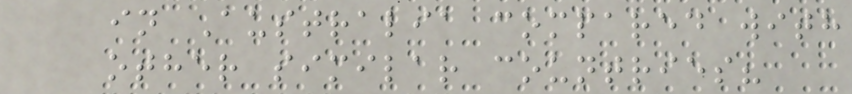in Australia compared with
other similar countries?
